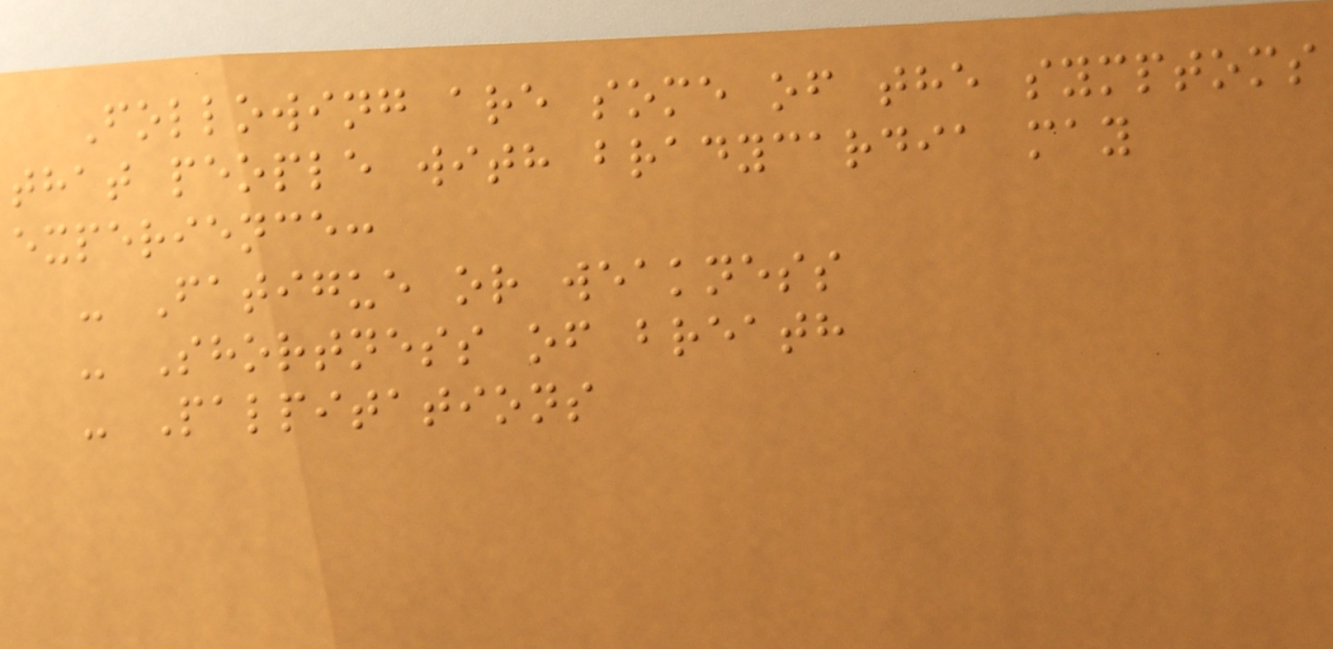Following are some of the symptoms
that people with bradycardia may
experience:
- Fatigue or weakness
- Shortness of breath
- Palpitations
